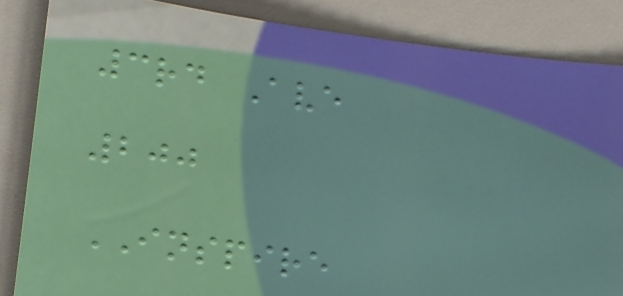3rd Ave
200
INSPIRE
